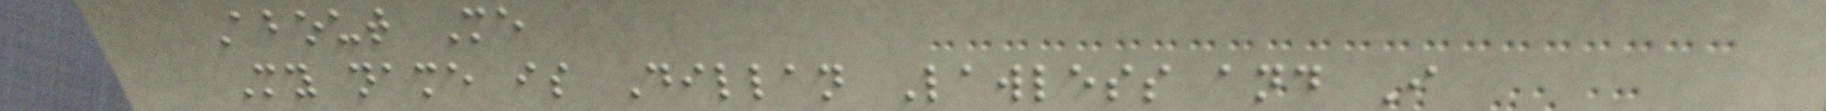About Me
My name is Dillan Lawless and I
